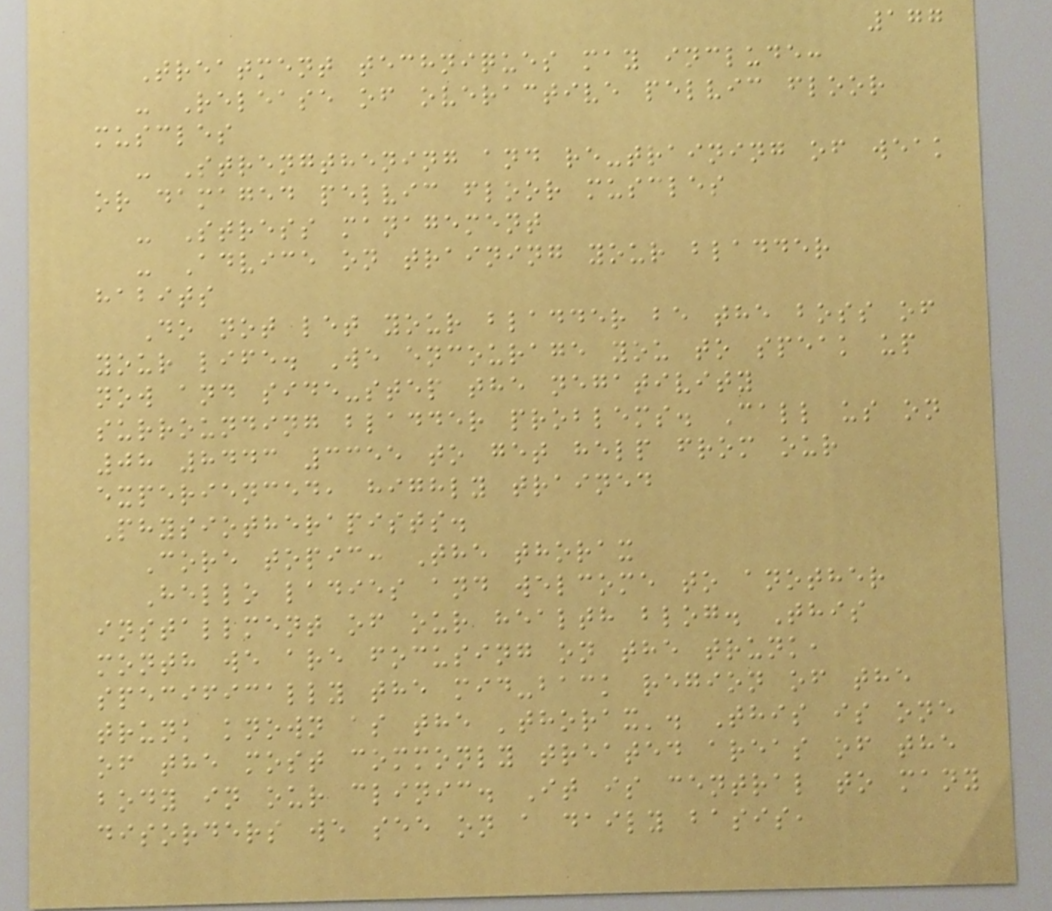177
Treatment techniques may include:
- Release of overactive pelvic floor
muscles
- Strengthening and re-training of weak
or damaged pelvic floor muscles
- Stress management
- Advice on training your bladder
habits
Do not let your bladder be the boss of
your life. We encourage you to speak up
now and side-step the negativity
surrounding bladder problems. Call us on
08 8443 3355 to get help from our
experienced, highly trained
Physiotherapists.
Core topic: The thorax
Hello ladies and welcome to another
installment of our health blog. This
month we are focusing on the trunk,
specifically the mid-back region of the
trunk known as the 'thorax'. This is one
of the most commonly treated areas of the
body in our clinic. It is central to many
disorders we see on a daily basis,
